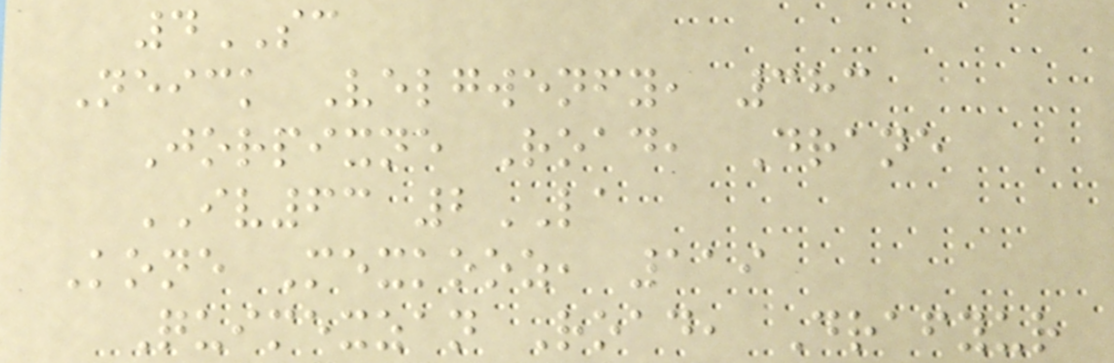4SC
Neick Velgwenfy, 383
Jorpixne Road, Drane
IV63 2LA
Kone Mexkooz, 119
Quimexzan Road, Drafyur
